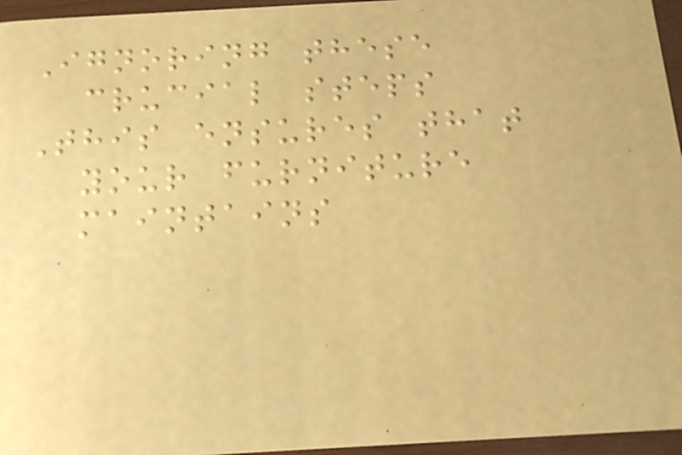Ignoring these
crucial steps
This ensures that
your furniture
maintains
